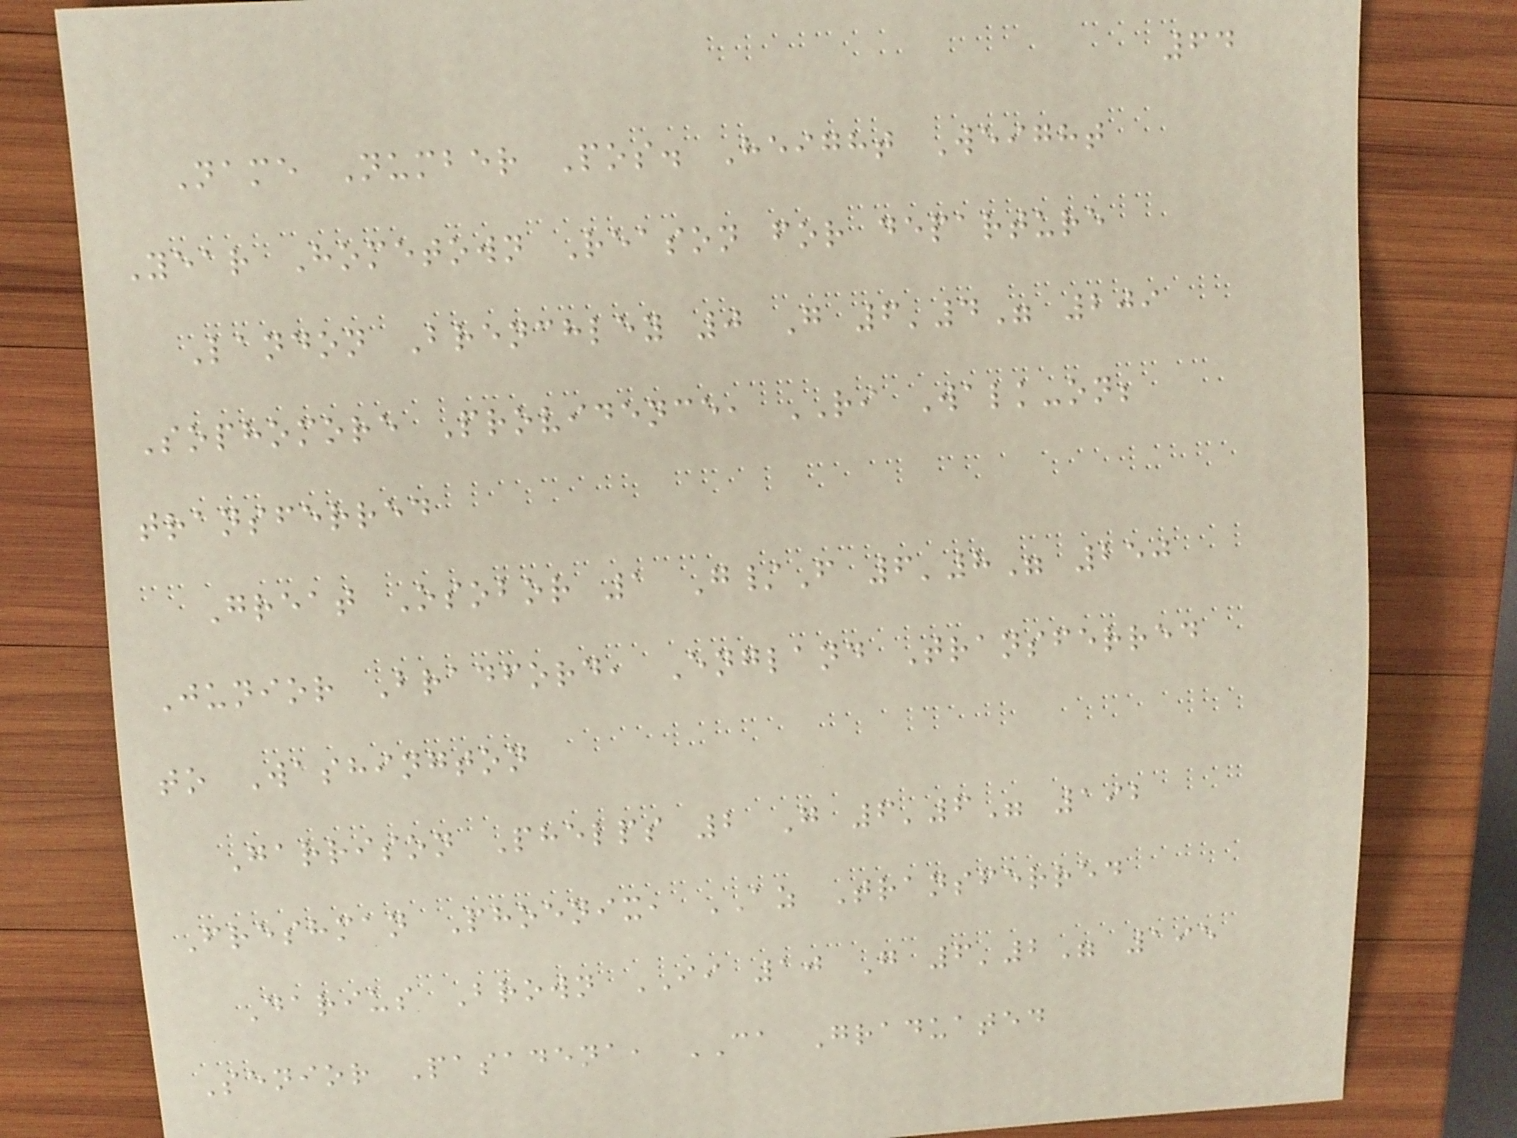64
Name Number Pos. Height Weight
Year Hometown Reason for departure
Landon Brenchley 0 G 6'4" 209
Sophomore Providence, RI Walk-on;
transferred
Great Osobor 1 G/F 6'8" 250
Junior Bradford, England Transferred
to Washington
Garrison Phelps 2 G 6'6" 192
Freshman Phoenix, AZ Transferred
Darius Brown II 10 G 6'2" 195
Senior Pasadena, CA Graduated
